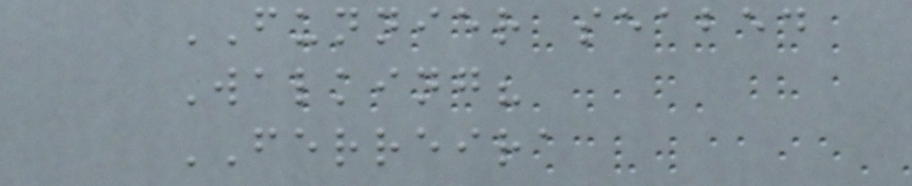FUNNIER seabed
Walking?
FERREIRA
